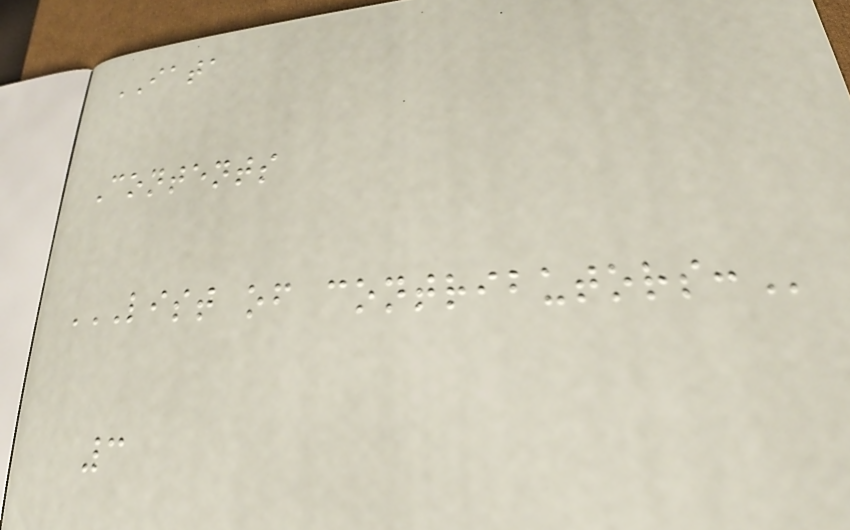IATA
Contents
LIST OF CONTRIBUTORS:
3
